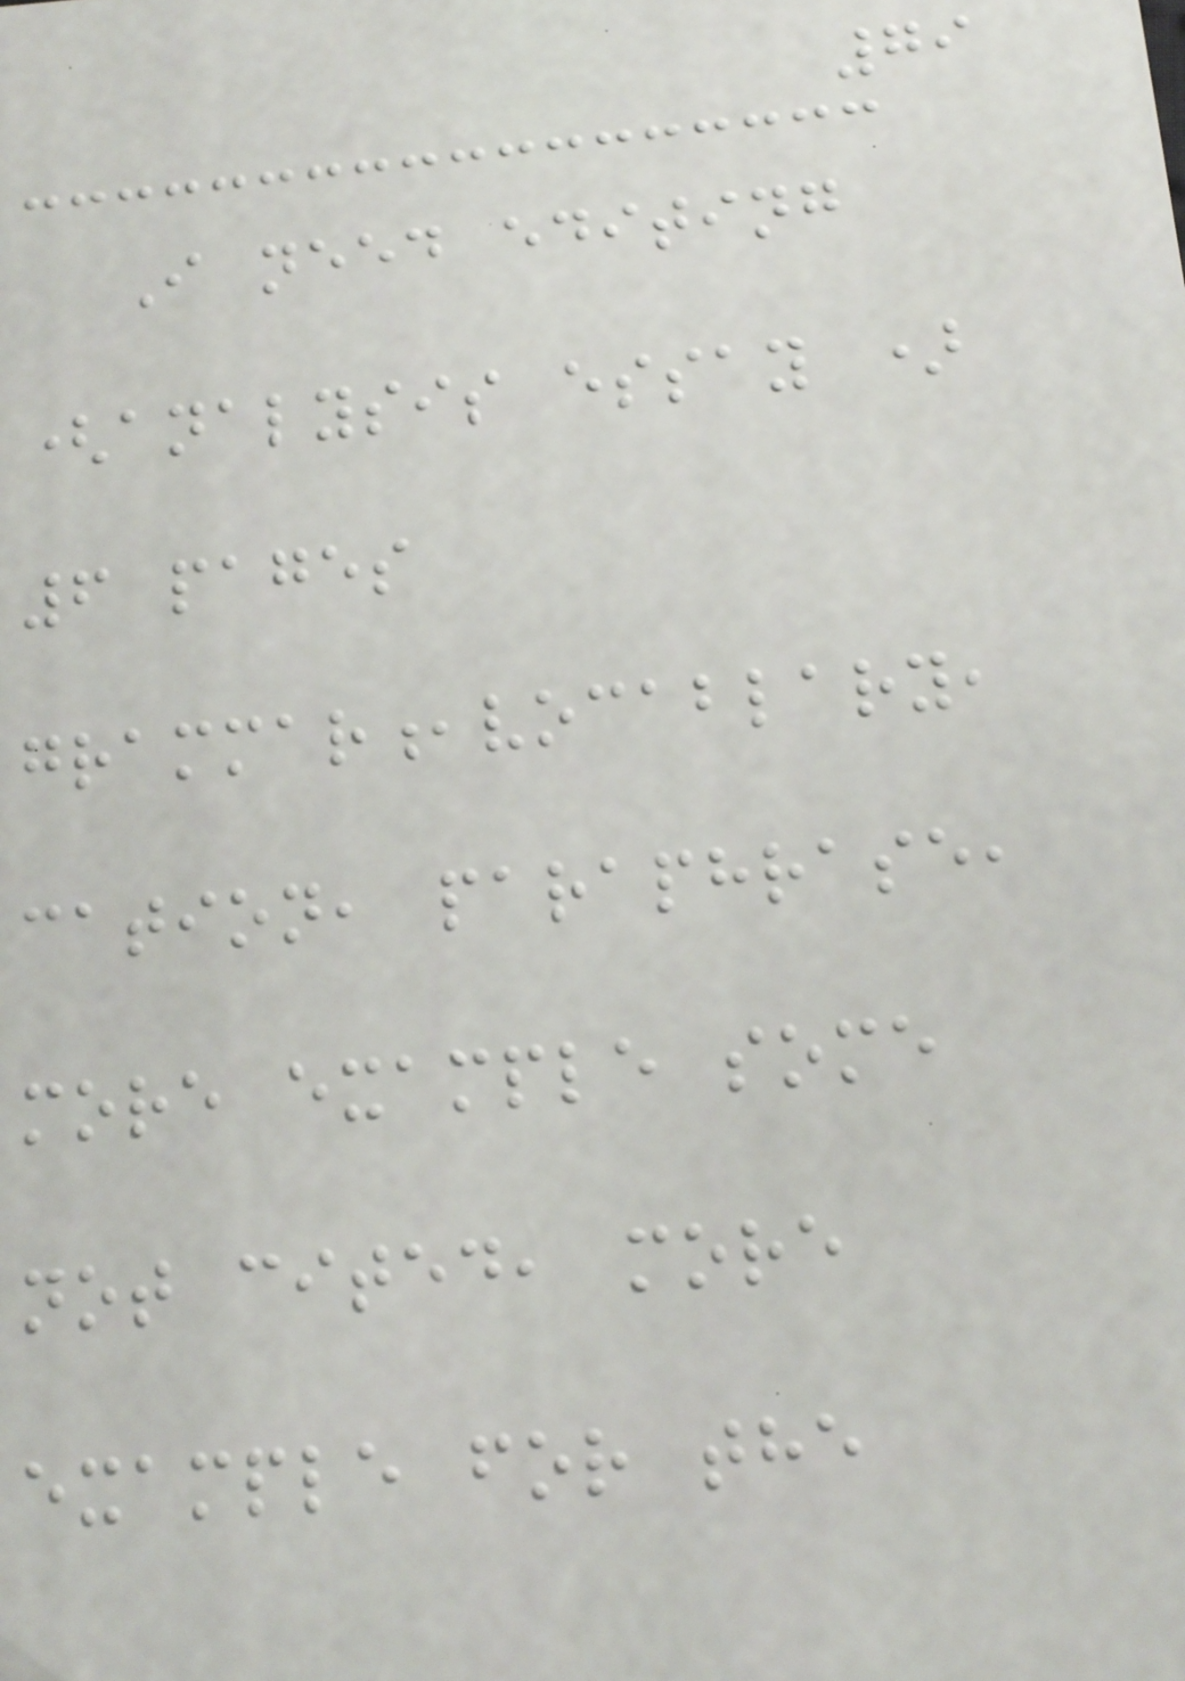79
I need editing
(analysis essay )
6 pages
grammar,vocablary,
cation, paraphrase,
more example some
not cited, more
example for the
